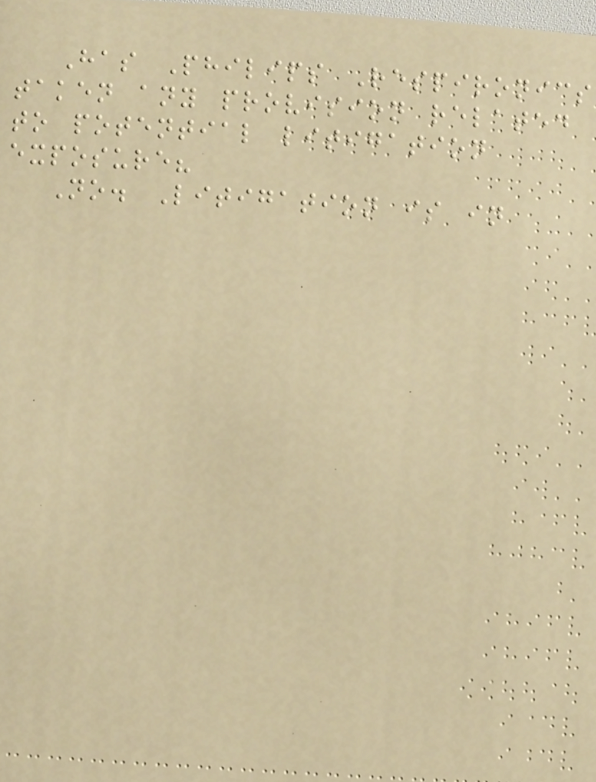Has Philips Respironics
taken any provision related
to potential litigation
exposure?
No. Litigation is in
